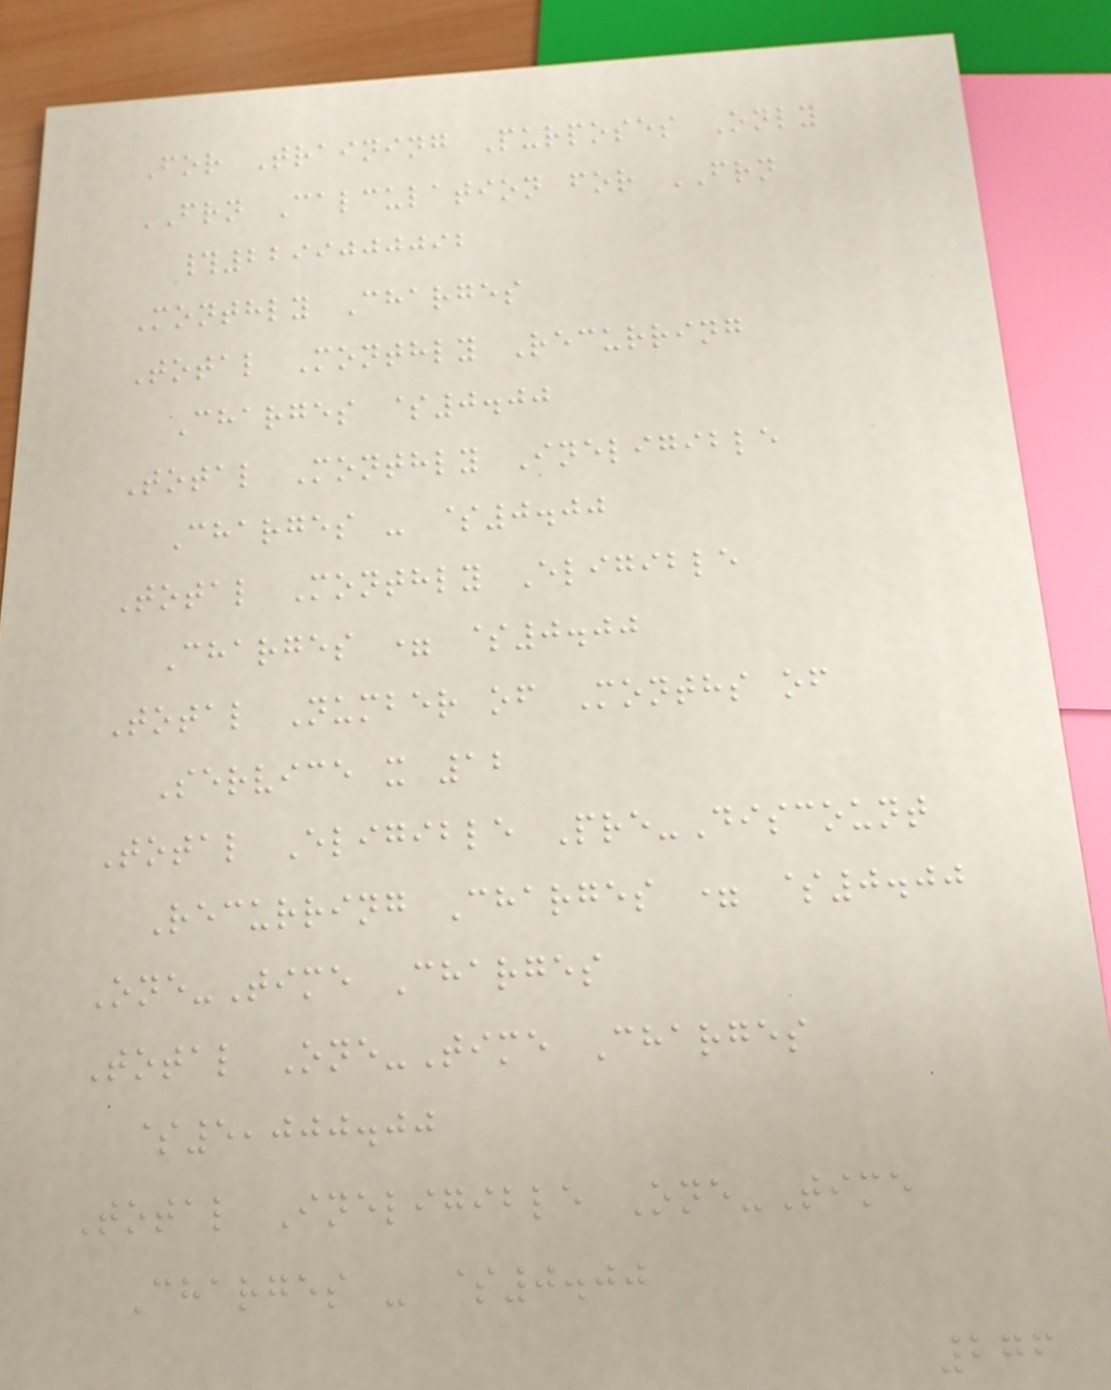For Training Purposes Only
FRN Calculation for FRN
#2299000092
Monthly Charges
Total Monthly Recurring
Charges $0.00
Total Monthly Ineligible
Charges - $0.00
Total Monthly Eligible
Charges = $0.00
Total Number of Months of
Service x 12
Total Eligible Pre-Discount
Recurring Charges = $0.00
One-Time Charges
Total One-Time Charges
$5,000.00
Total Ineligible One-Time
Charges - $0.00
276
